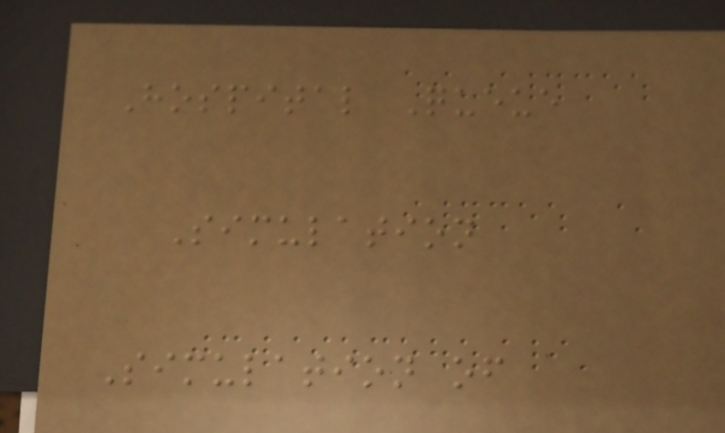Hospital Queue
Simulation
Simulation of
